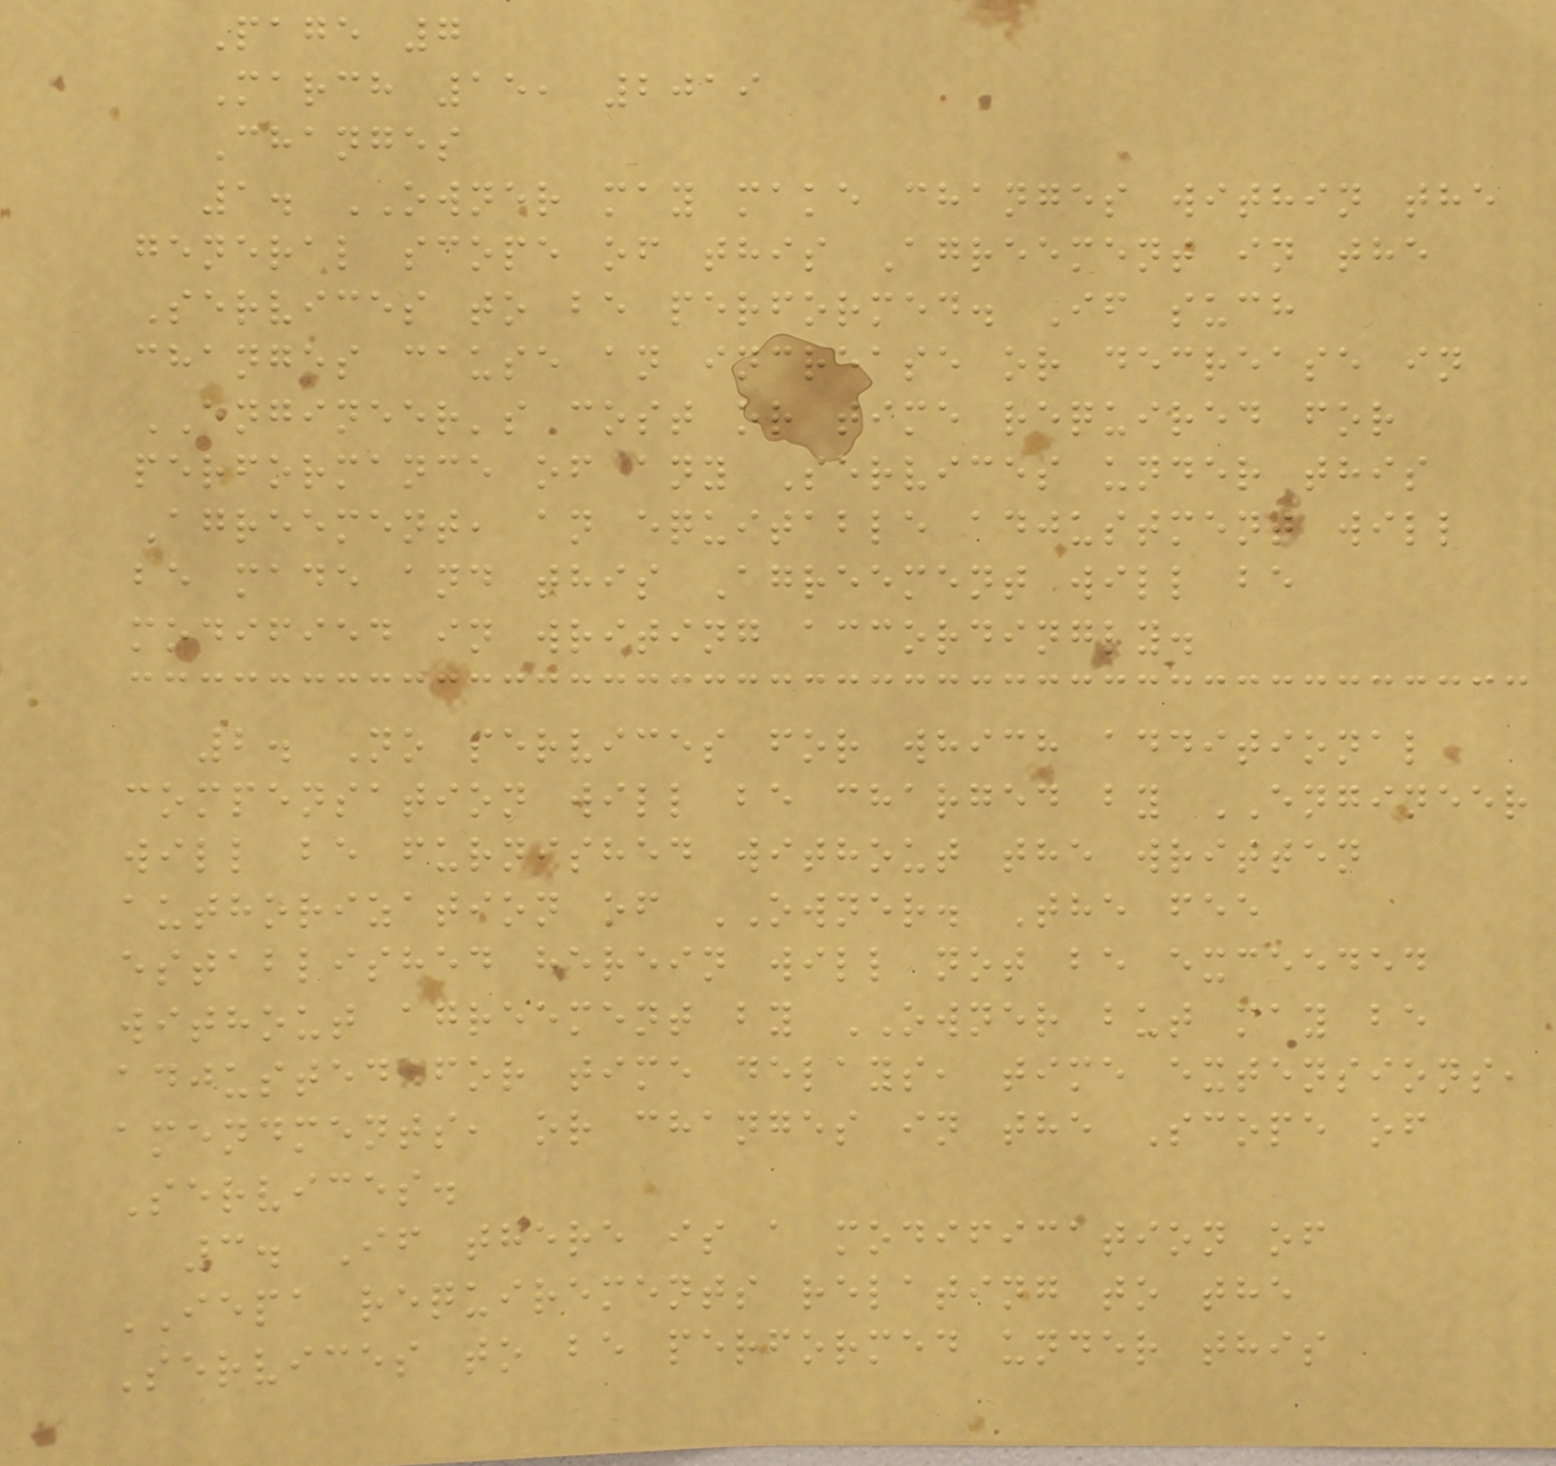Page 7
March 15, 2019
Changes
1. OWNER may make changes within the
general scope of this Agreement in the
Services to be performed. If such
changes cause an increase or decrease in
ENGINEER's cost or time required for
performance of any Services under this
Agreement, an equitable adjustment will
be made and this Agreement will be
modified in writing accordingly.
2. No services for which additional
compensation will be charged by ENGINEER
will be furnished without the written
authorization of OWNER. The fee
established herein will not be exceeded
without agreement by OWNER but may be
adjusted for time delays, time extensions,
amendments, or changes in the Scope of
Services.
3. If there is a modification of
IEPA requirements relating to the
Services to be performed under this
